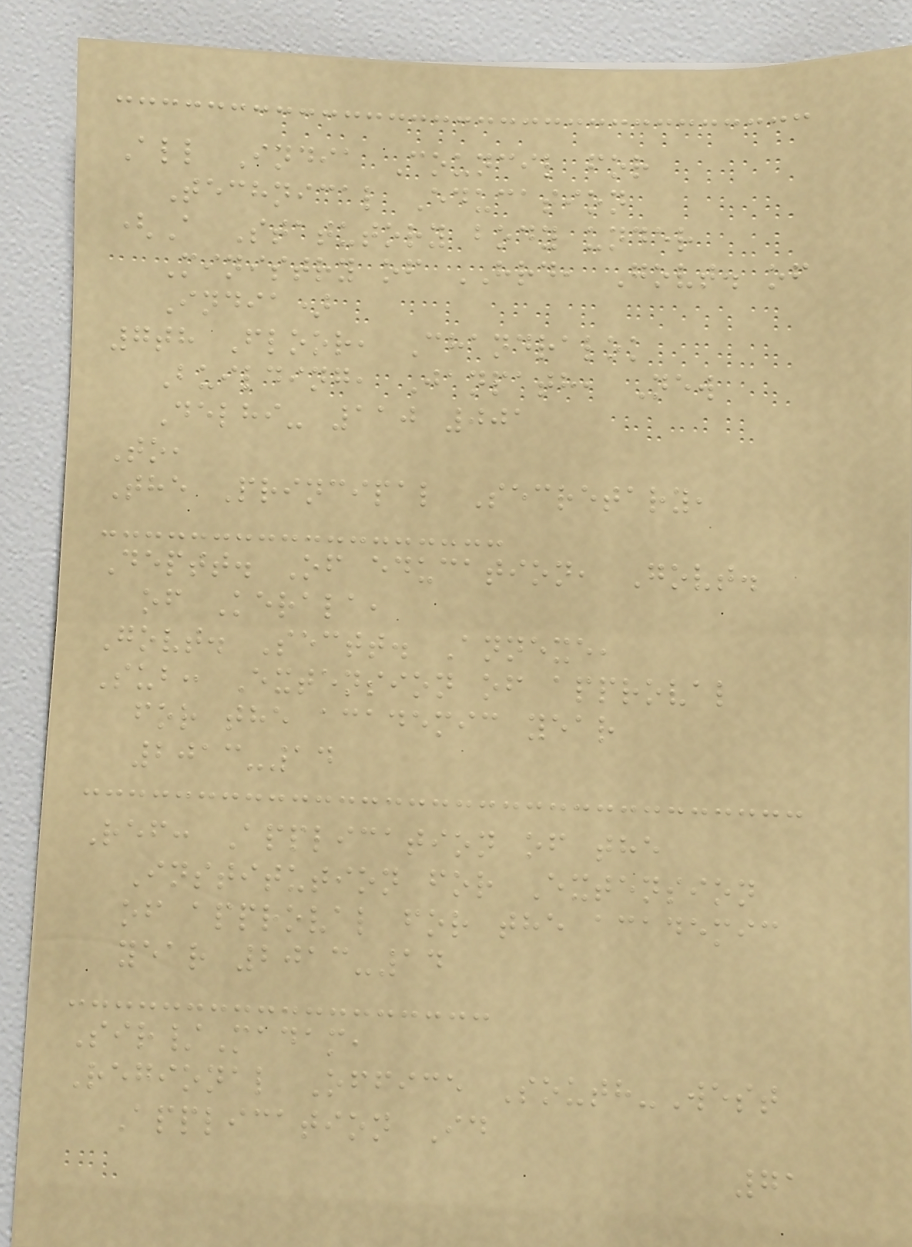All India Council for
Technical Education
(A Statutory body under
Ministry of HRD, Govt. of
India)
7th Floor, Chandralok
Building, Janpath, New
Delhi- 110 001
To,
The Principal Secretary,
Deptt. Of education, Govt.
of Kerala,
Govt. Sectt. Annexe,
Sub: Extension of approval
for the academic year
2013-14
Ref: Application of the
Institution for Extension
of approval for the academic
year 2013-14
Sir/Madam,
Regional Office South-West
Application Id
71
